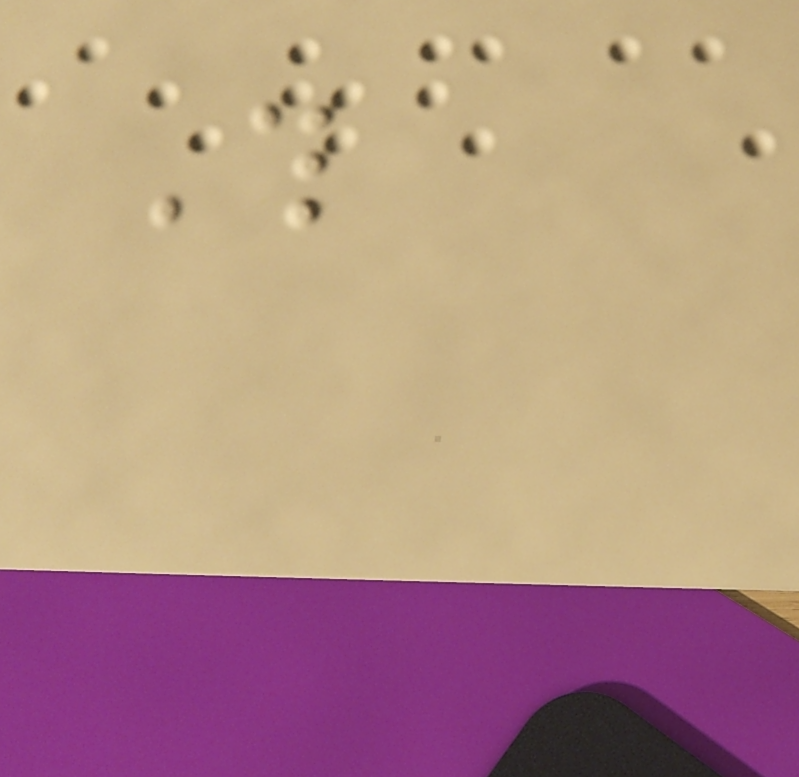This
